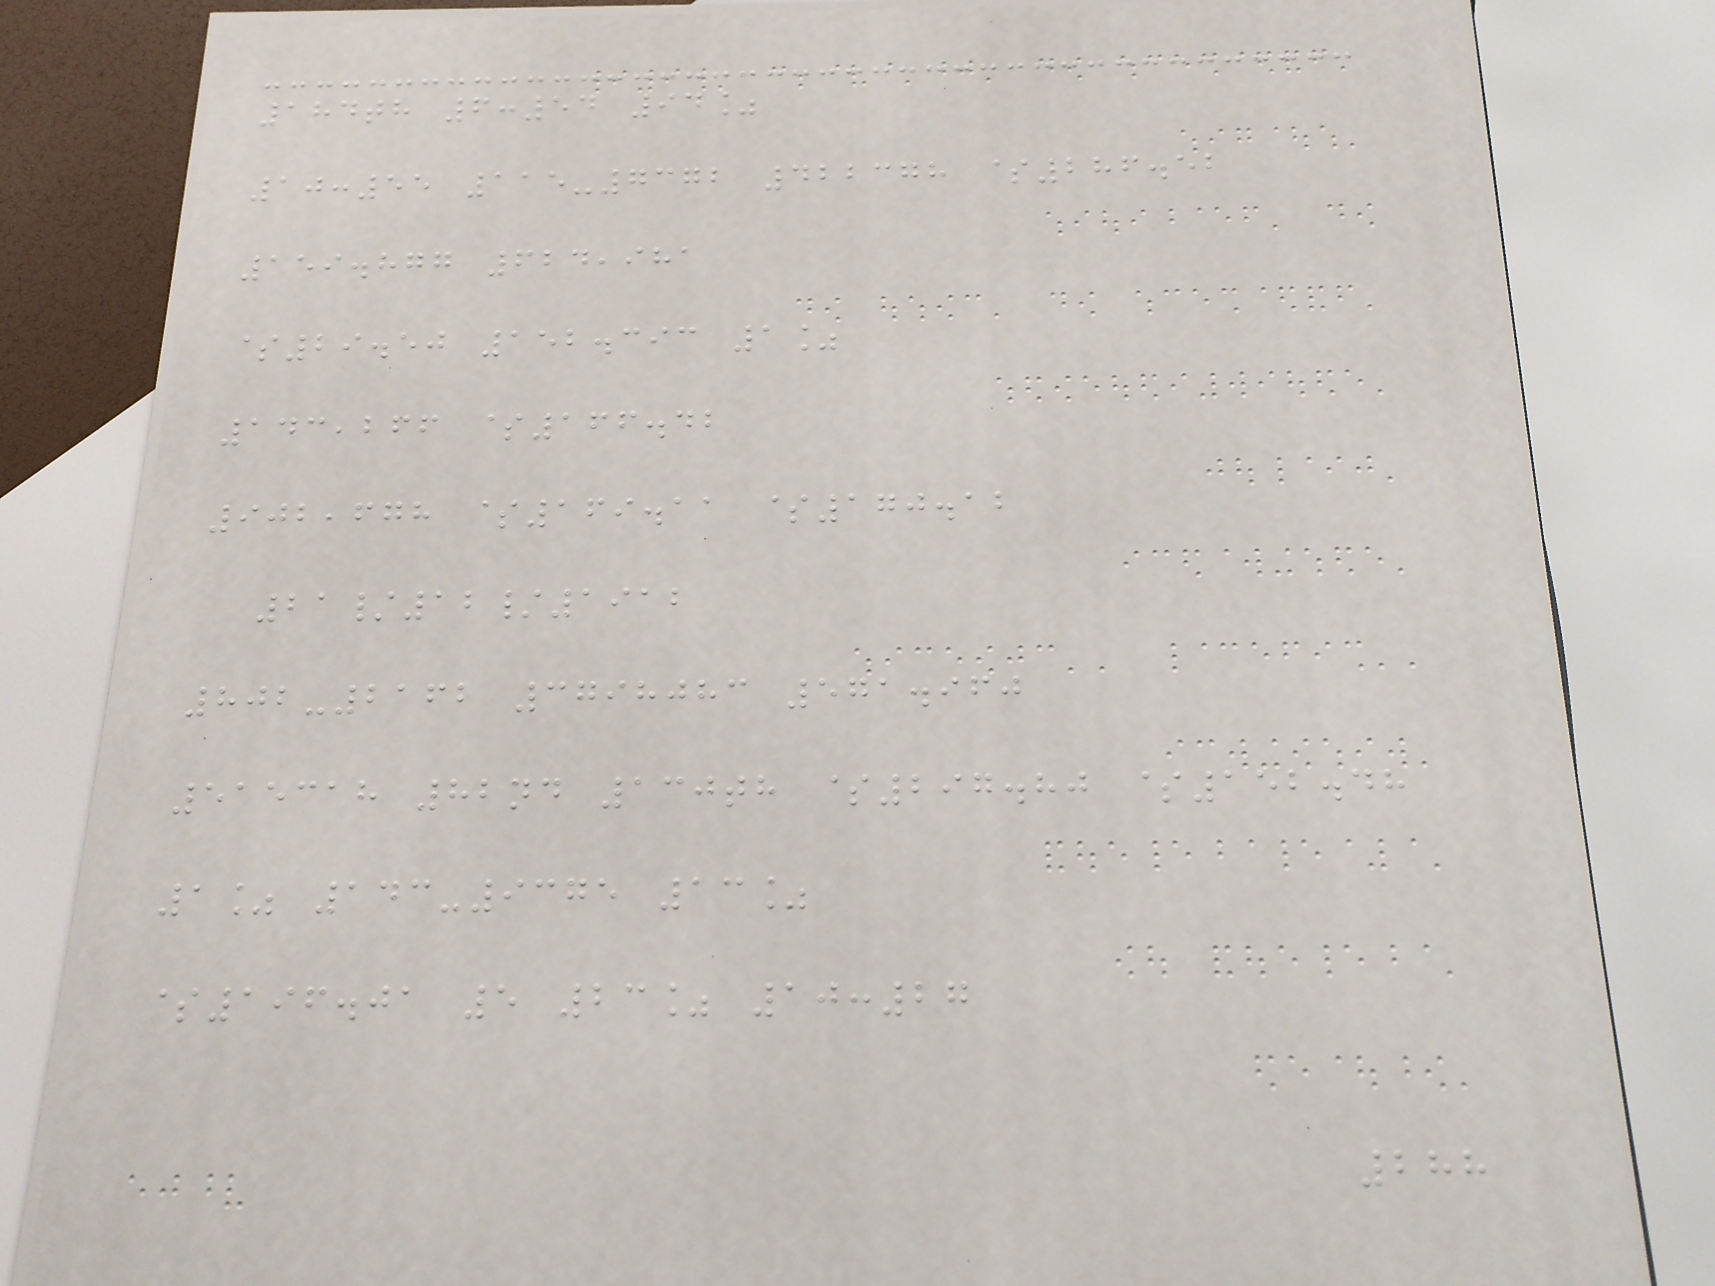184th 6:54 94%
10:55 115-7372 422378 $286.52
159.877 624,981
$29.50 152.393 1%
143,266 $166.42
902,678 $169.11 $170.12
21/12/1912
802-2162 3798083 571.960
515318 82nd 130th $297.80 $152.48
1% 143-9375 13%
$196.01 5 23% 10:27
288
